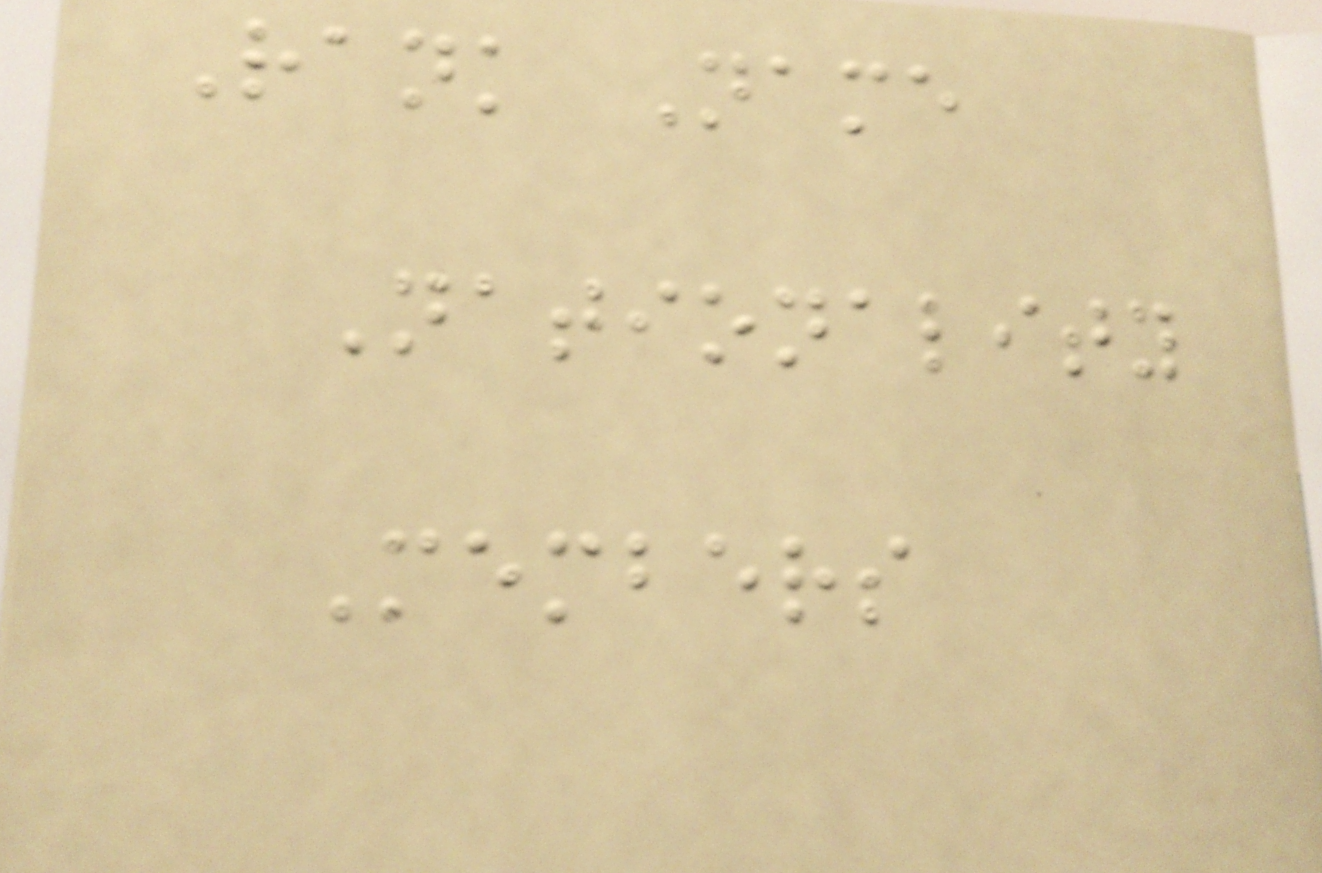Rank Name
Nationality
Members
